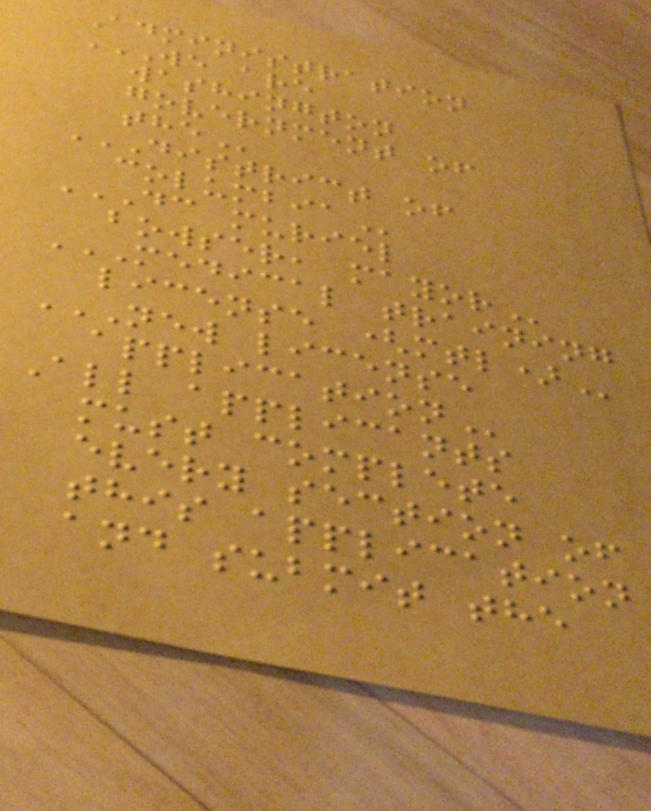Administration
WE ARE
WASHINGTON
GOVERNMENT OF
THE
DISTRICT OF
COLUMBIA
DC MURIEL
BOWSER, MAYOR
MEDICAL TRAINING
LICENSE (MTL)
NEW LICENSE
APPLICATION
All applicants
must complete
every section of
this application
and submit the
